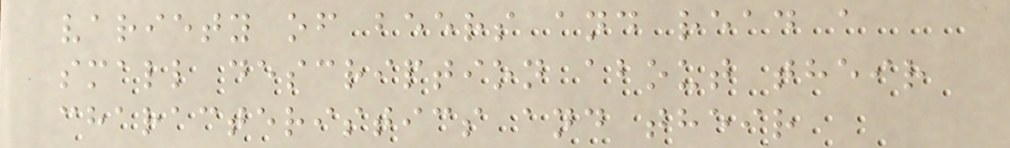variety of beers and read a
small description about their
characteristics and their
